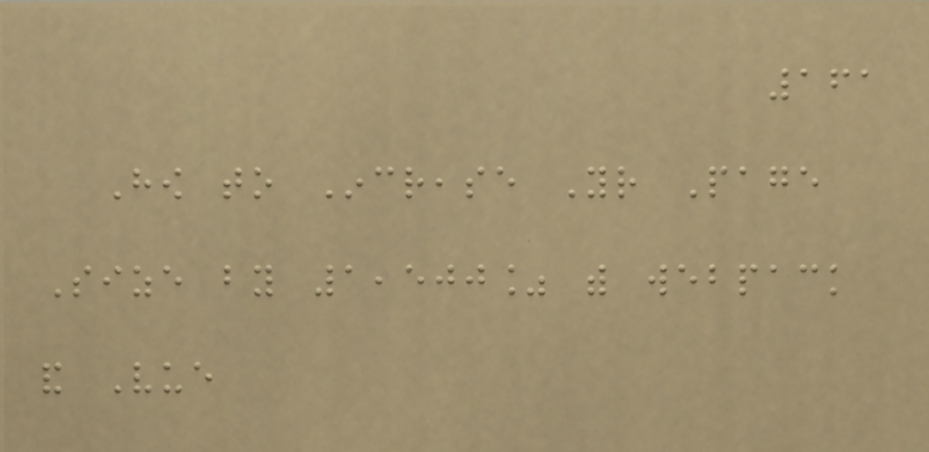161
How to Increase Your Page
Size by 1,500% with webpack
and Vue
